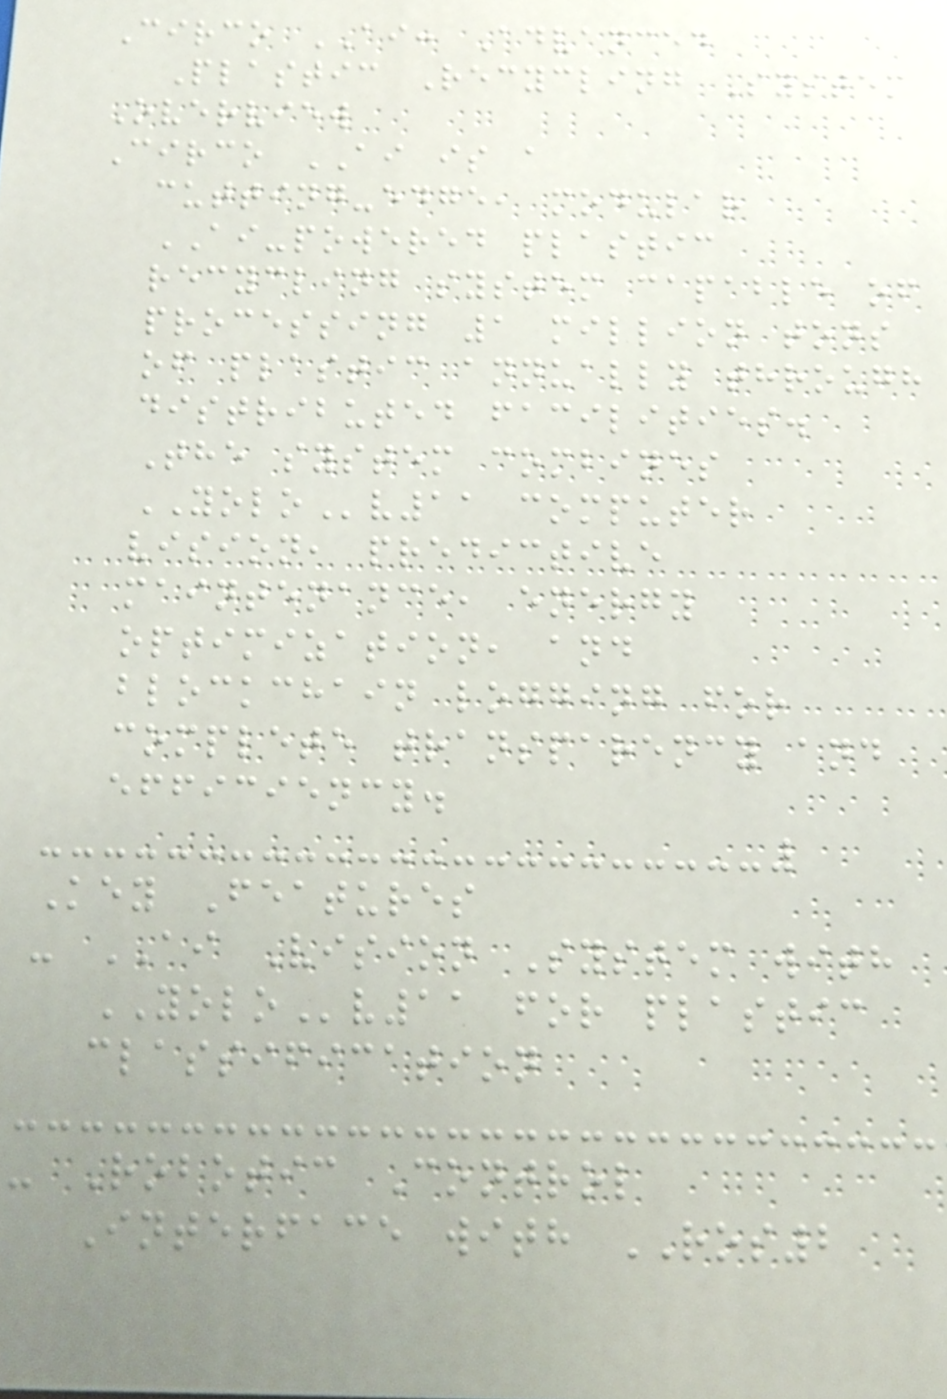Circo AI: Advanced
Plastic Recycling System
Overview
Circo AI is a
cutting-edge, modular
AI-powered plastic
recycling system capable of
processing 1 million tons
of plastic annually through
distributed facilities.
The system combines
YOLOv11 computer
vision, predictive
maintenance, energy
optimization, and
blockchain logging for
complete transparency and
efficiency.
Key Features
- AI Vision System with
YOLOv11 for plastic
classification
- Robotic Control
Interface with ROS2
